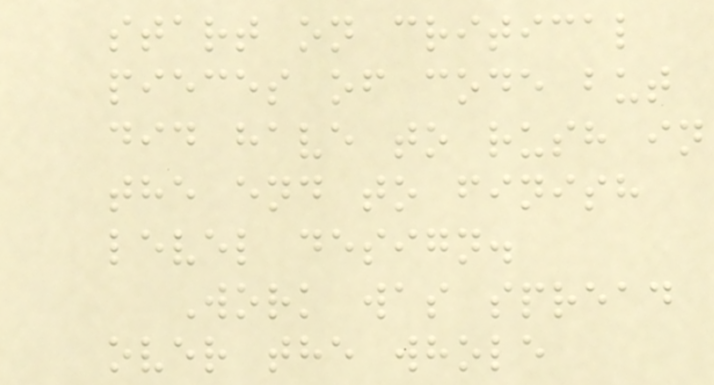start on critical
pieces of code but
did have to rush in
the end to finish
level design.
Work was spread
over the whole
